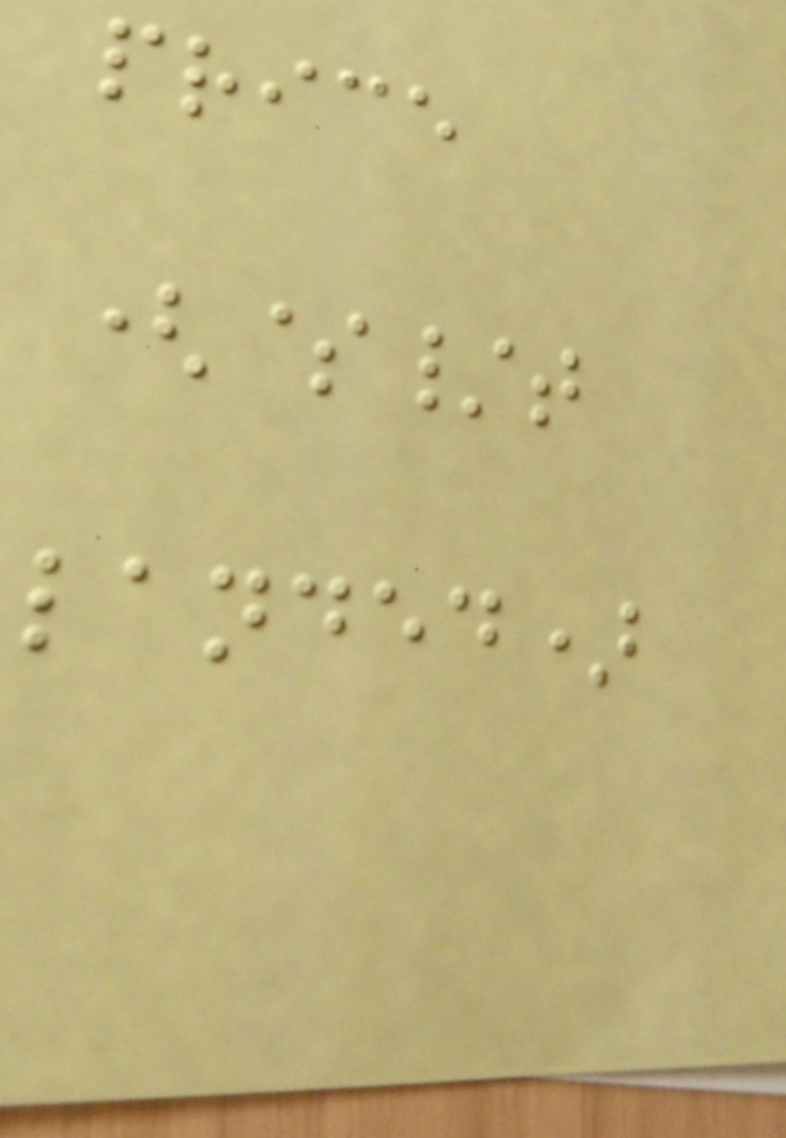price
($/t
landed)
